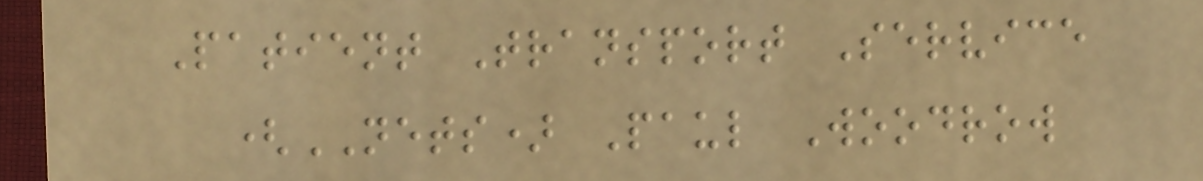Patient Transport Service
(NETS) Paul Woodrow
